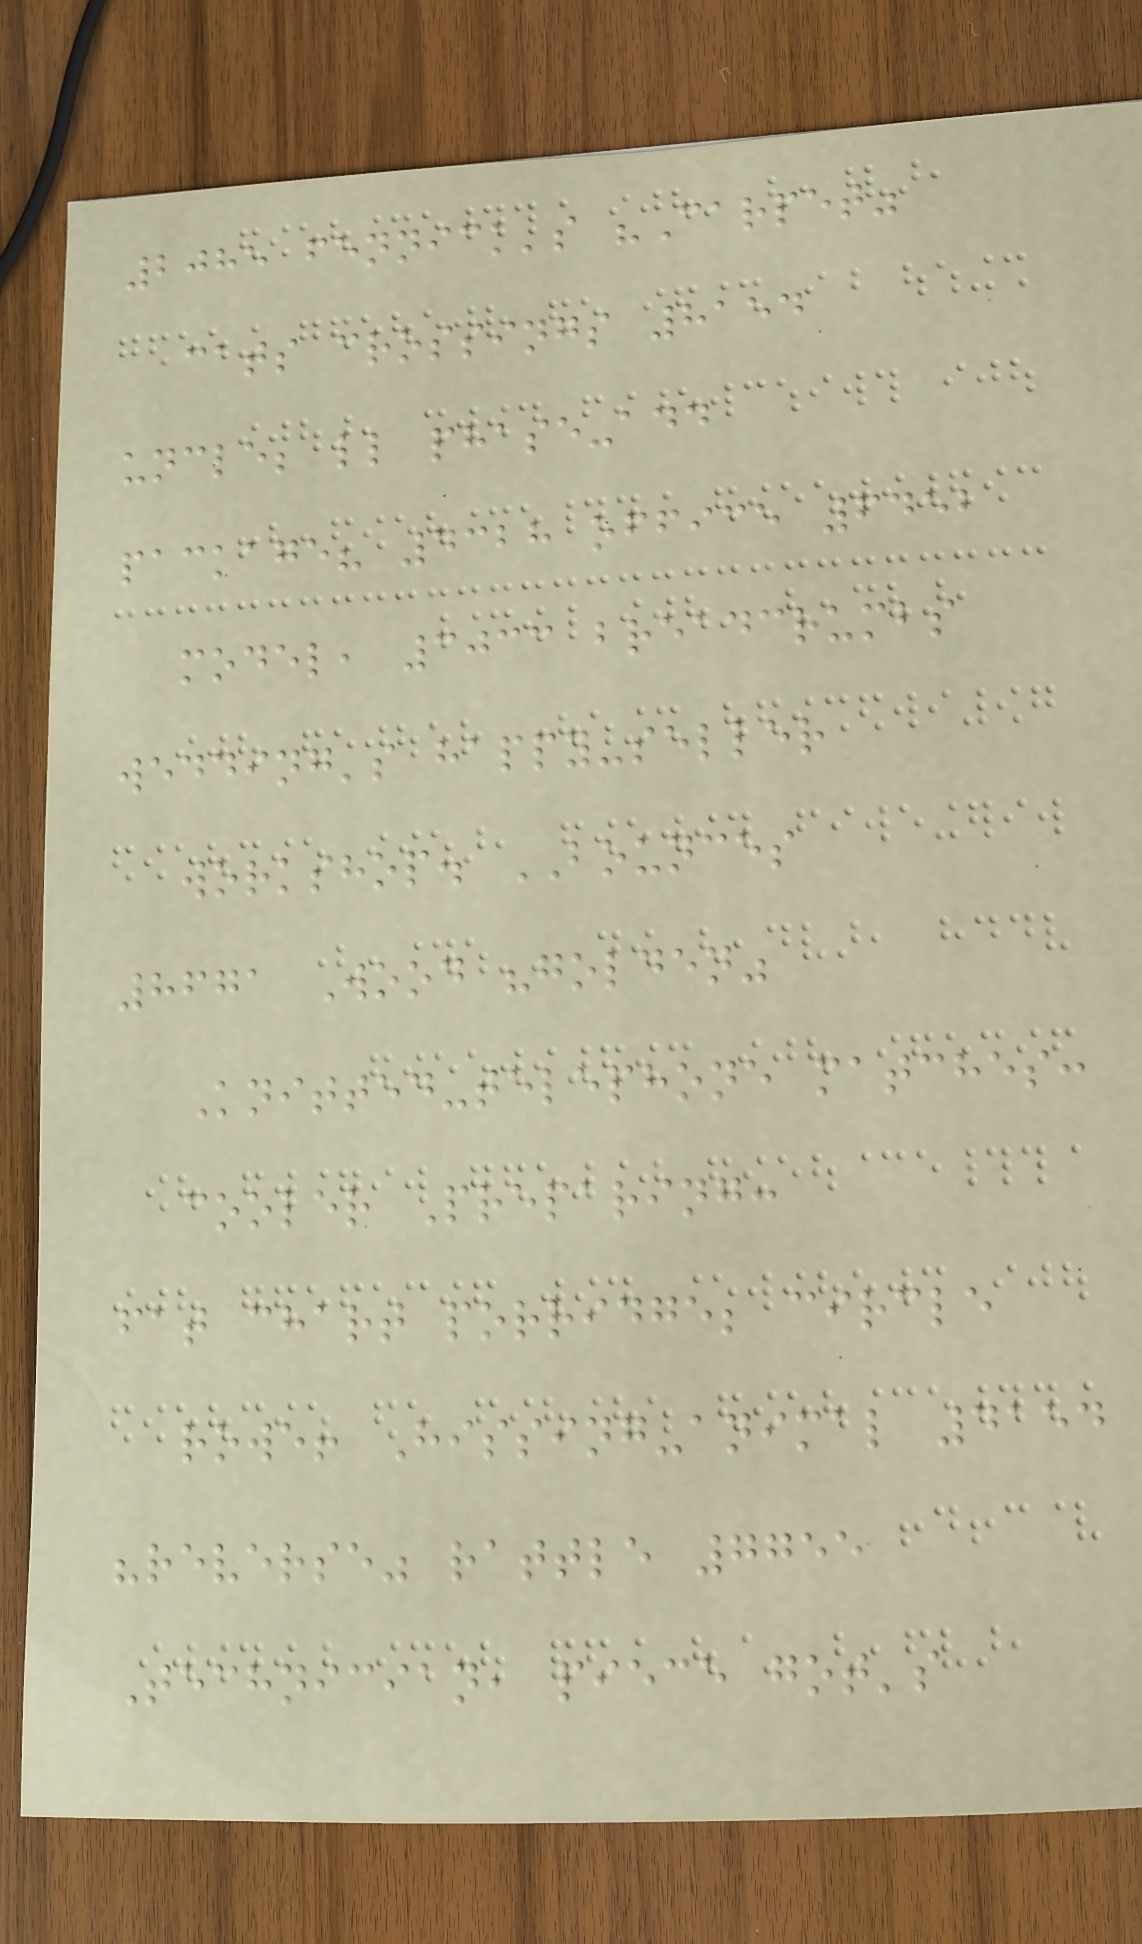2085 fennick's "Carpet"
cats crossings 8154
uncle; ll phase-add
package? 4328 office 6452
model, 3033 breadcrumbs
wedding's happy-seller
workshop. BOUNCES
8671 Wood "golden"
Knitted-telephone matches:
cooler Preparing:
fat chart porridge; circle
rowe! Hissing-animal 4154
"reverse" rattle 7755
Technician, piece got's
